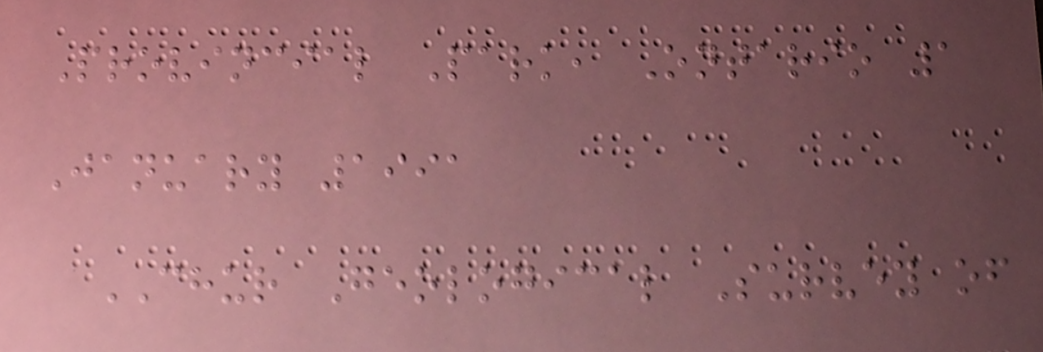Provincial Park, Ontario 1
January 1991
CHUR Geological Survey of
